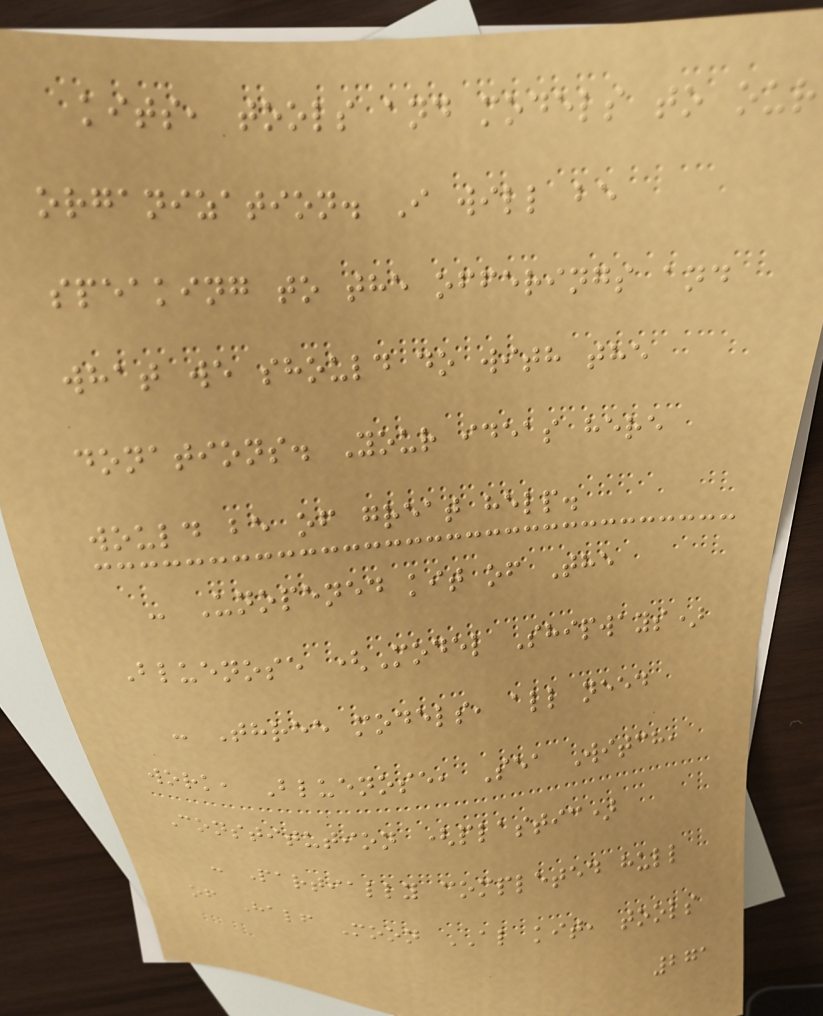kits, tools and models to our
organization. I will be
speaking to the offerings and
what we should do with the
donations. Your ideas here
would be of great help.
- Unopened kit of The
Bluenose (Model Shipways)
- Three models, all need
work, Bluenose, Sea Witch,
Constitution (plastic)
- Partially completed hull
of Half Moon AL kit, tools
271
